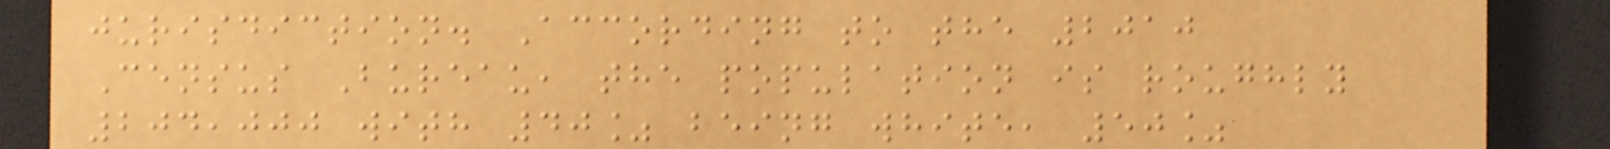jurisdiction. According to the 2010
Census Bureau, the population is roughly
204,000 with 40% being white, 50%
